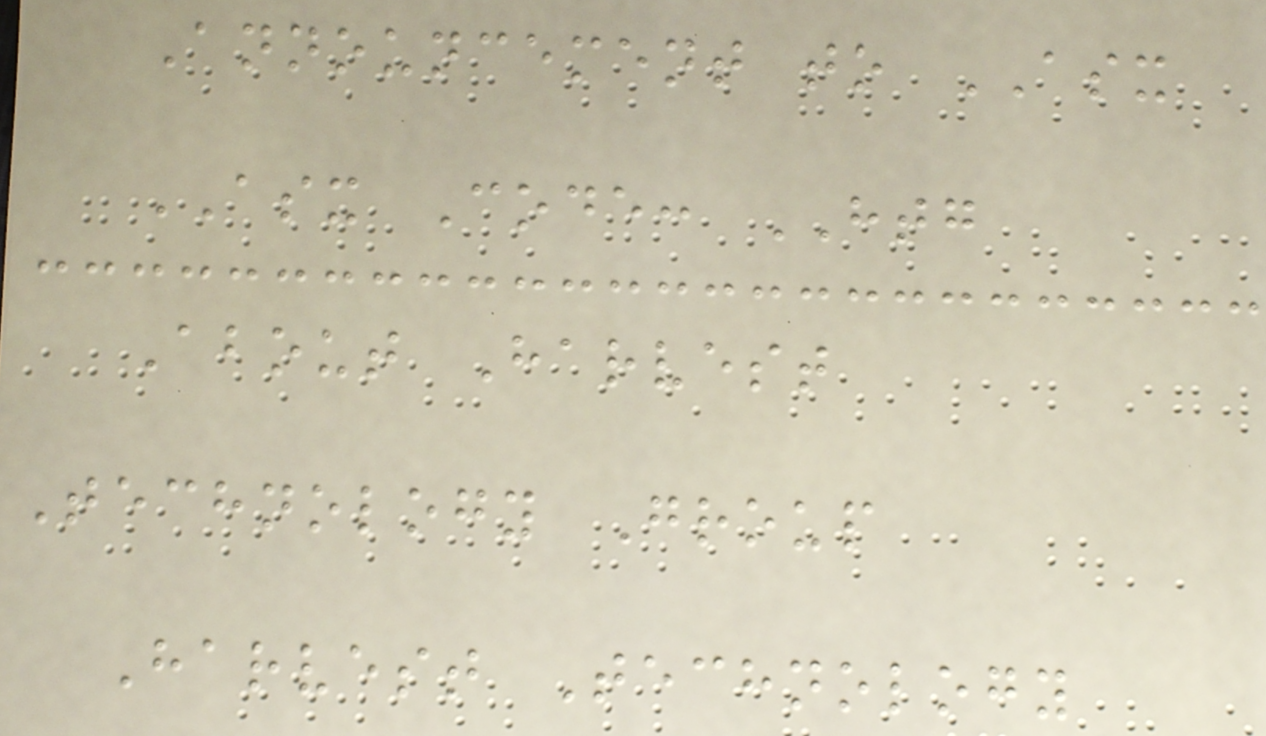Announcement to ASX
ASX Code: HTG
About Harvest
Technology Group
Harvest Technology
